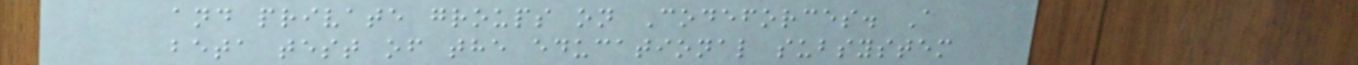and private groups on Codeforces. A
beta test of the educational subsystem
